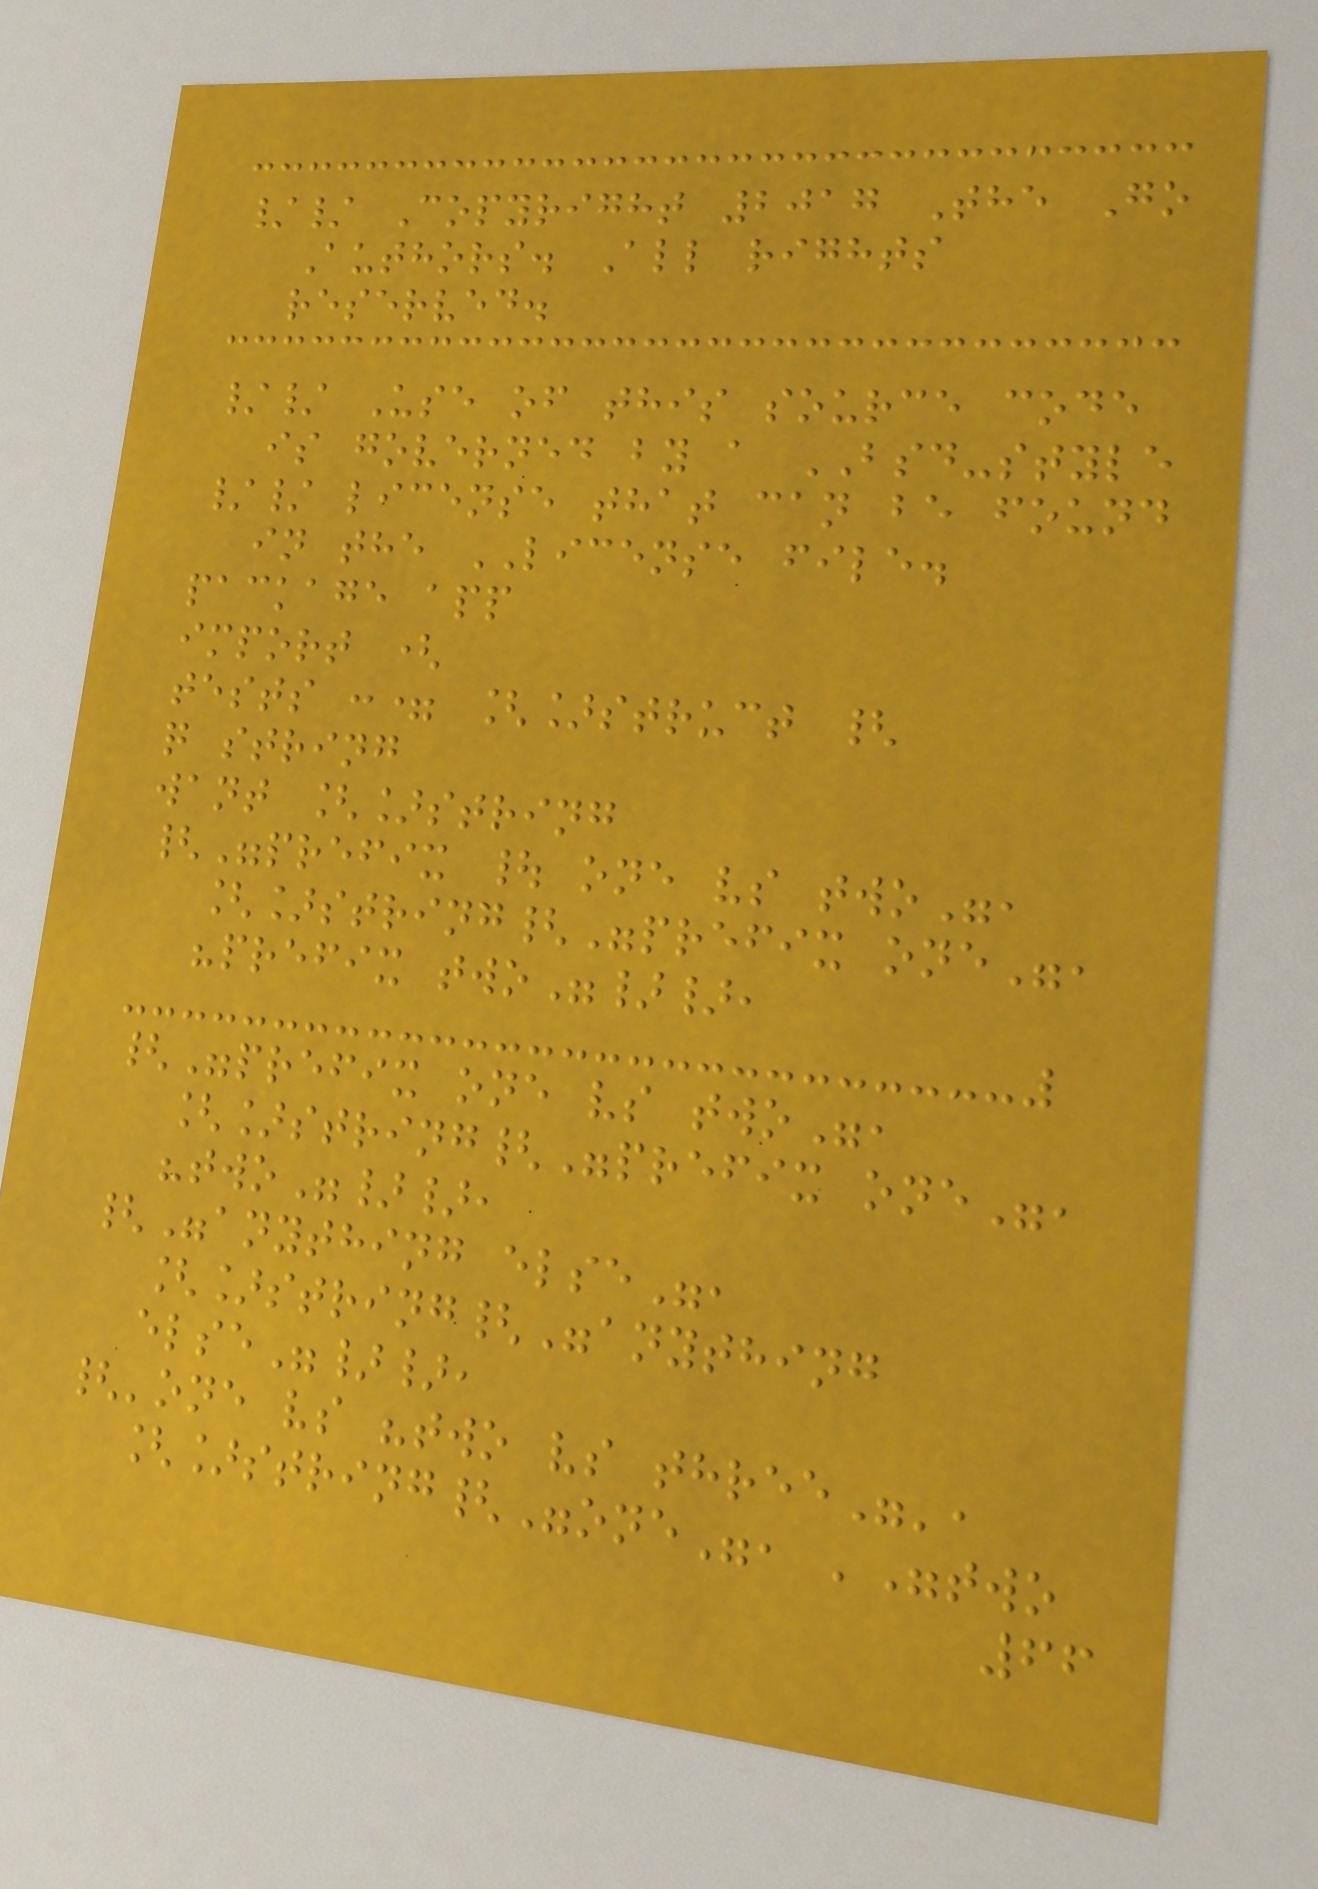// Copyright 2017 The Go
Authors. All rights
reserved.
// Use of this source code
is governed by a BSD-style
// license that can be found
in the LICENSE file.
package app
import (
tests := []struct {
q string
want []string
{"prefix | one vs two",
[]string{"prefix one",
"prefix two"}},
{"prefix one vs two",
[]string{"prefix one",
"two"}},
{"anything else",
[]string{"anything
else"}},
{'one vs "two vs three"',
[]string{"one", '"two
66
